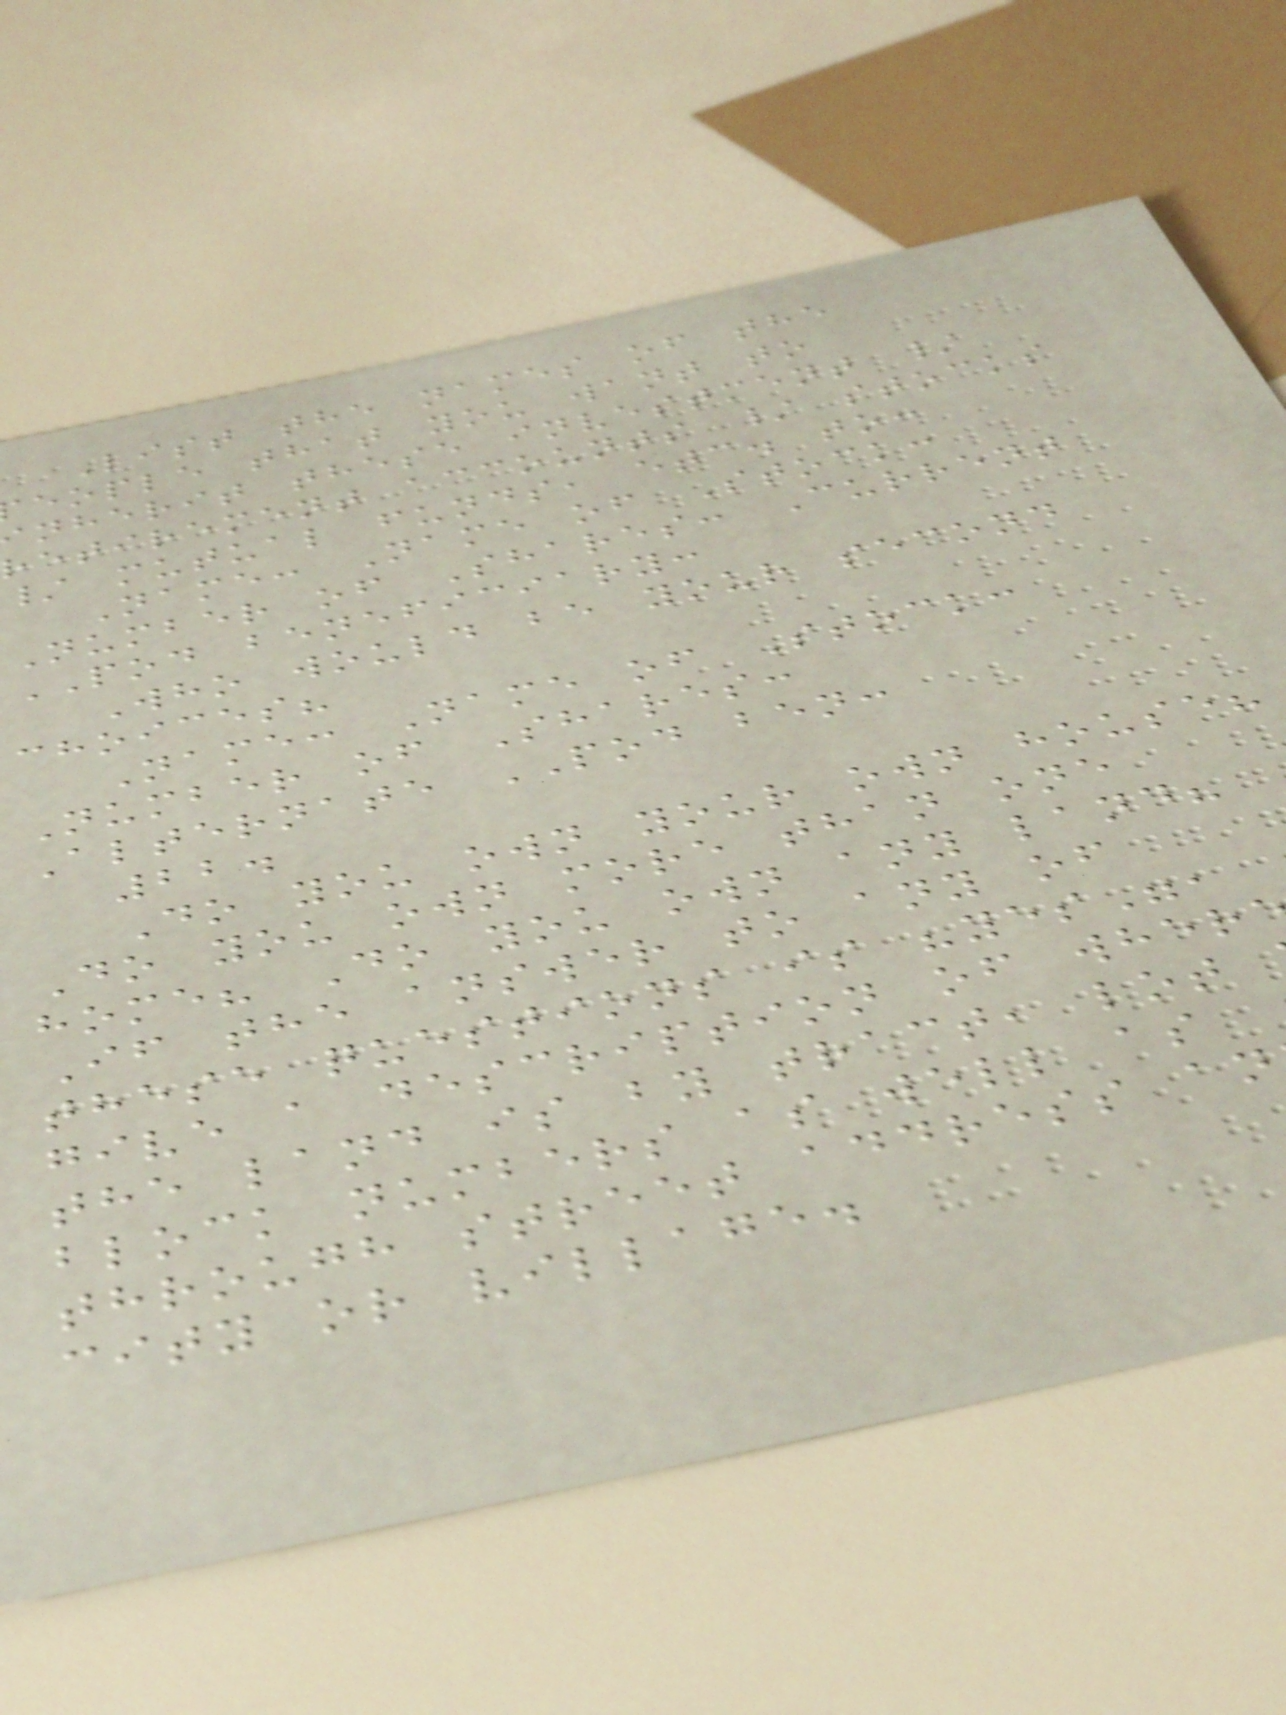List the names of the
eople that you want to
nherit these investment /
etirement accounts / stocks
/ mutual funds, etc. to:
Name: Name of Stock:
Number of Shares: Current
POD beneficiary:
Who would be your second
choices?
Name: Name of Stock:
Number of Shares:
Alternate POD ben:
22.
Do you own your own house?
Do you own more than one
home? Do you own any land?
If the answer to any of
these questions is "yes",
give a description of wher
the land is by tract, lot
block numbers as well as
through street address an
city or village.
